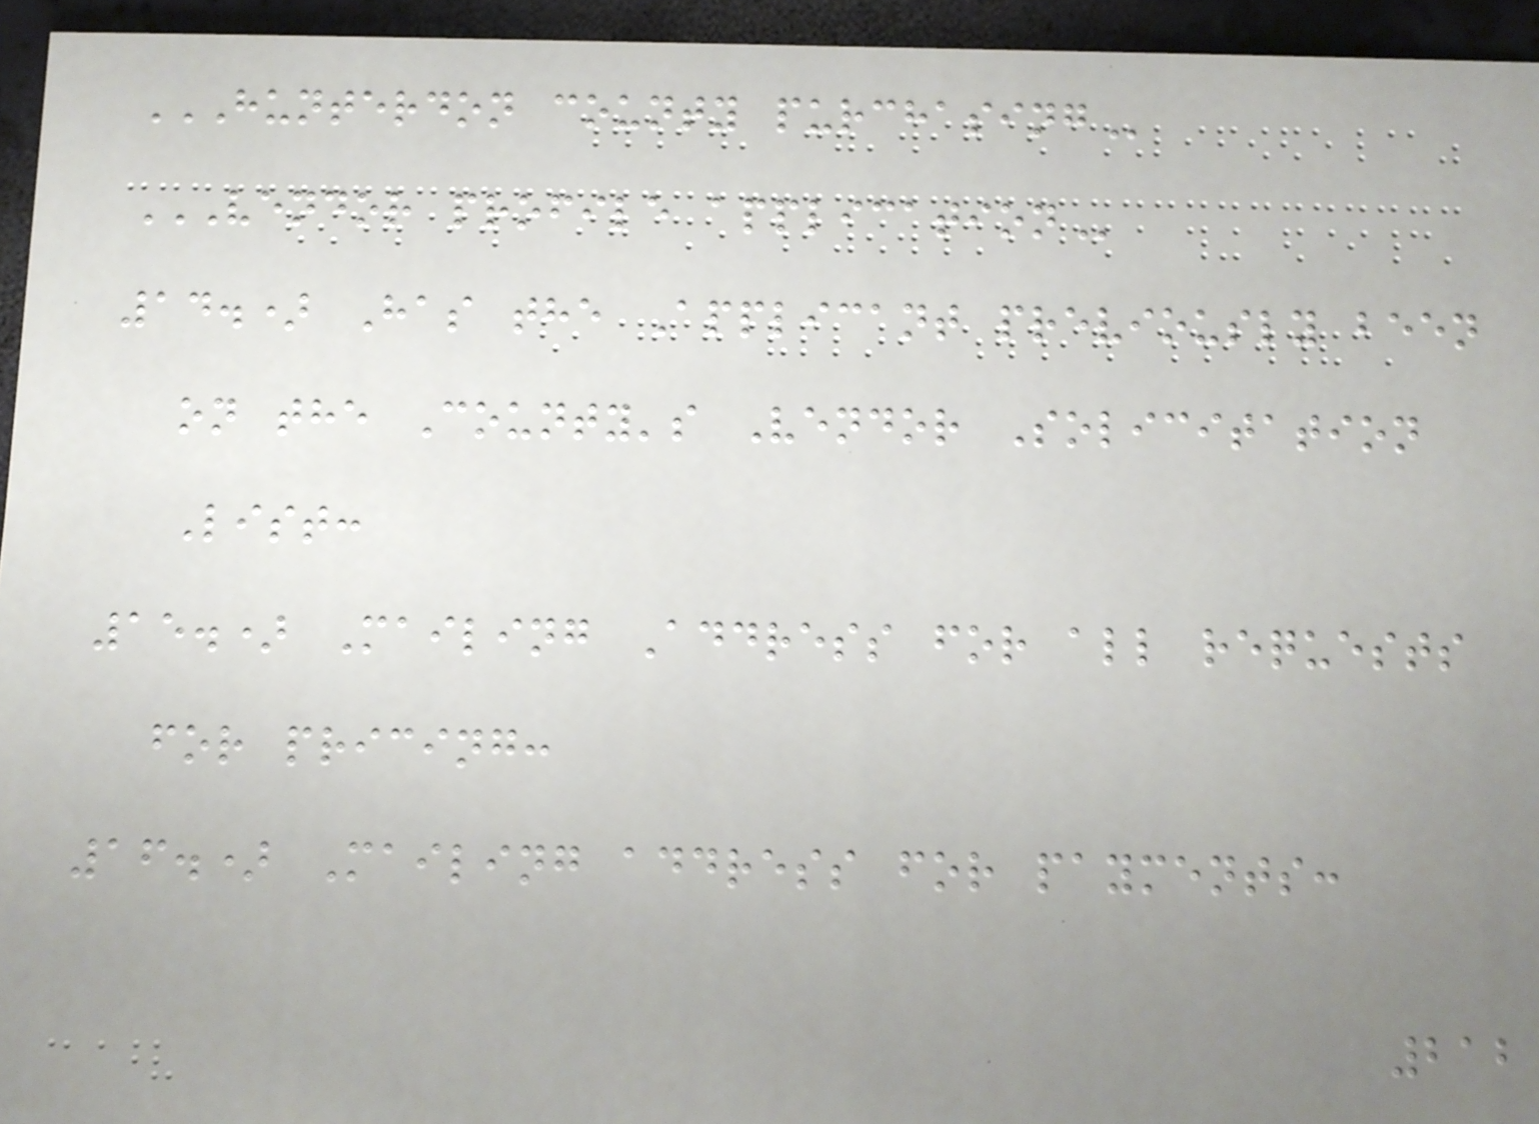HUNTERDON COUNTY PURCHASING
VENDOR PROFILE APPLICATION
14.) Has the Applicant previously been
on the County's Vendor Solicitation
List:
15.) Mailing Address for all requests
for pricing:
16.) Mailing address for payments:
212
